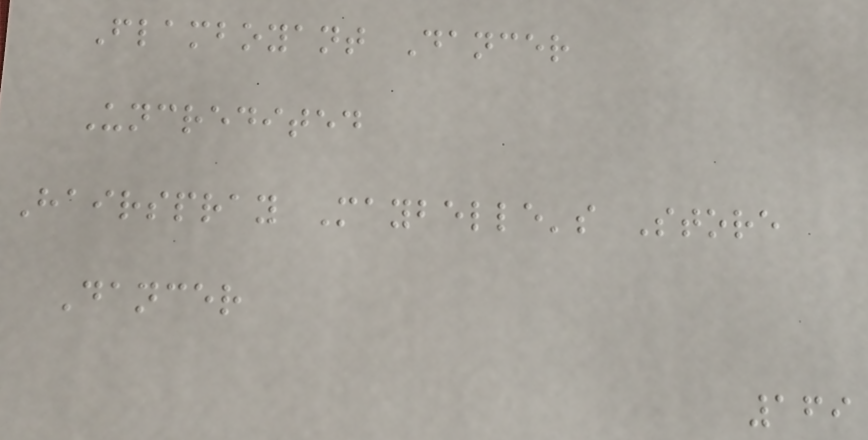Flamboyant Dancer
Uncredited
Hairspray Maybelle's Store
Dancer
169
